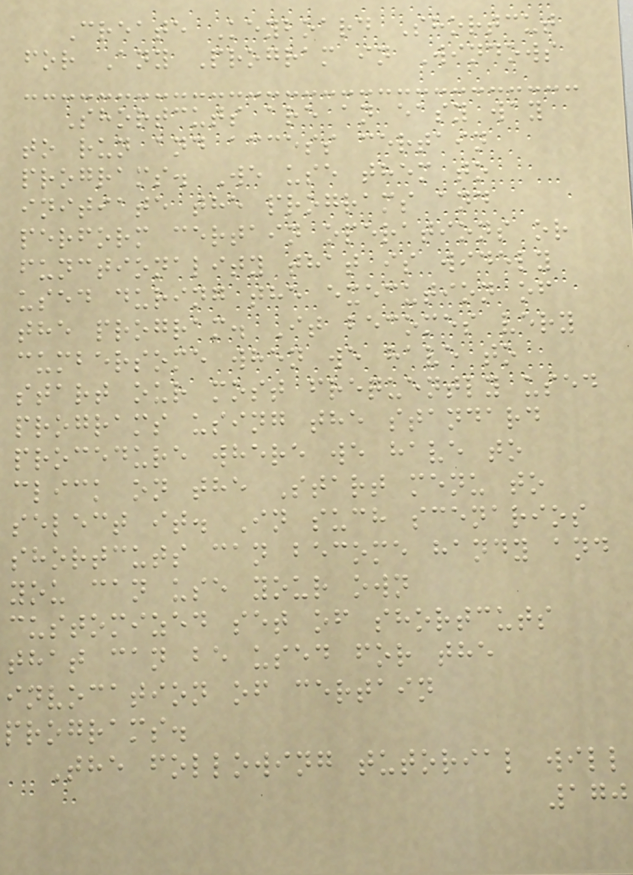Create Keyboard Shortcut
for Any Program in Windows
Shortcuts are an easy way
to run and access certain
programs. We use them to
initiate the programs and
perform certain operations or
functionality that is widely
used during the execution of
the program. It becomes very
cumbersome when we have to
start our most frequently used
programs using the standard
procedure where we have to
click on the Start menu to
select it. In such scenarios
shortcuts can become handy and
you can use your own
customized set of shortcuts
that can be used for the
invocation of certain
programs.
The following tutorial will
170
